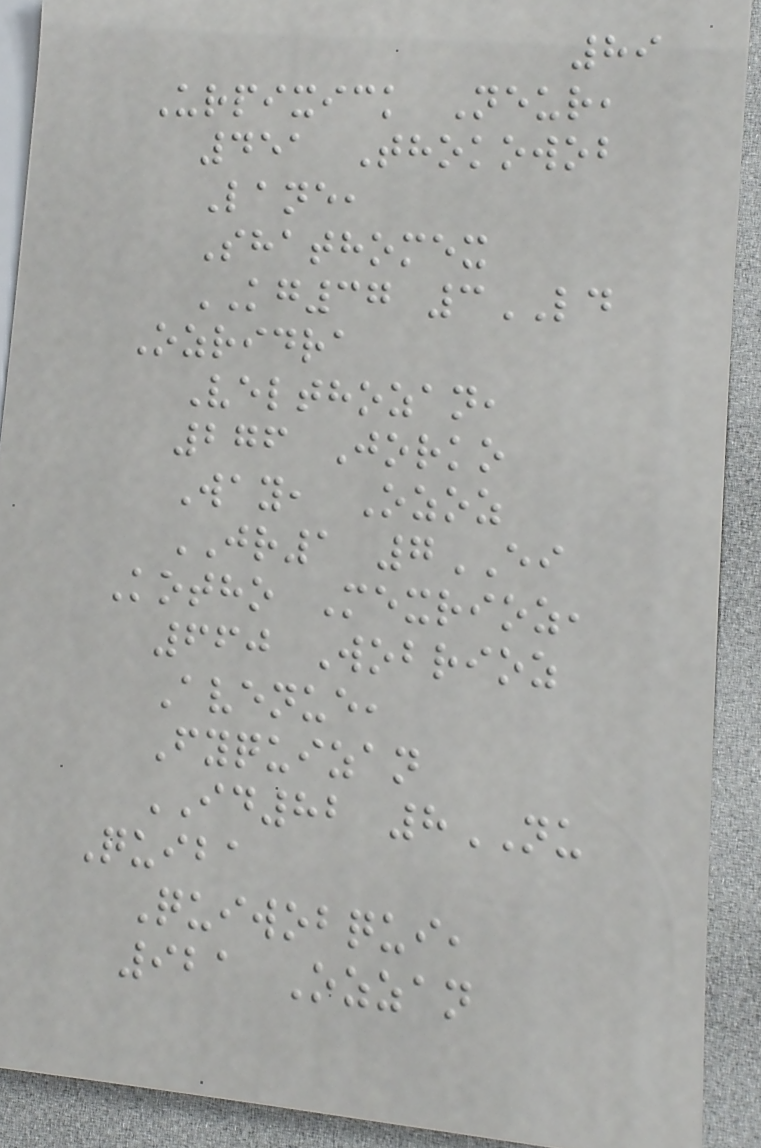89
Urpixick Neur,
451 Thokowob
Lane,
Shathomex
KG37 3LD
Ozridra
Velthozan,
276 Jorko
Way, Ozoz
JR1 7EI
Kotho Mexrioz,
660 Wobrioz
Avenue,
Fyquizan
ID82 8NU
Quiba
Quiwobqui,
921 Ozzan
